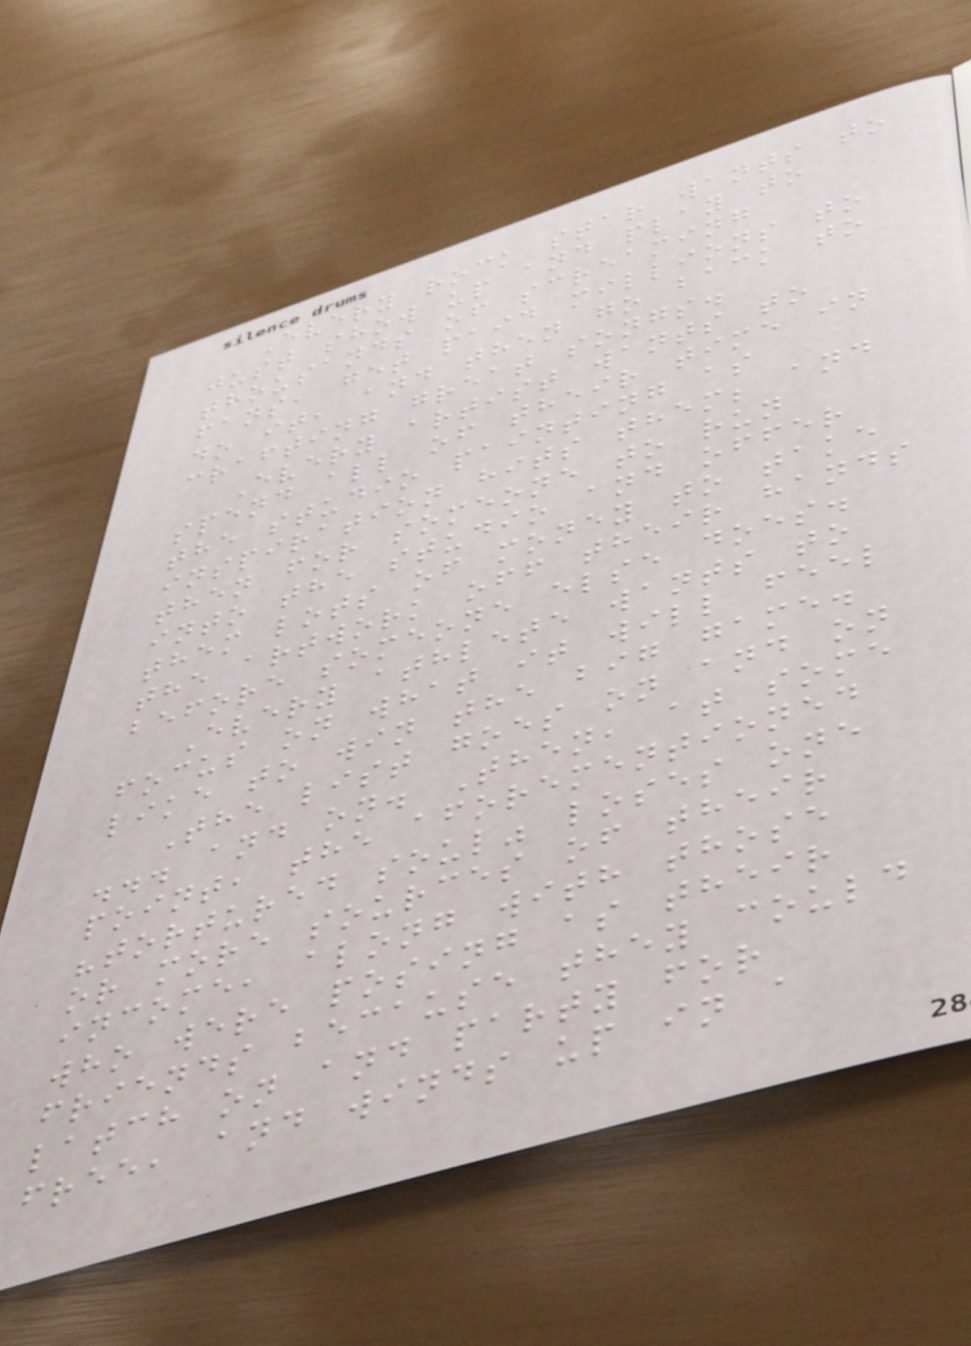Every rock star wants to
just show up and play to
thousands of screaming
fans, get paid millions to
do it, and then go back to
crafting great songs.
Every artist wants to
spend all of their time in
the studio painting as
inspiration hits them; and
then for someone to run
into the studio and offer
them lots of money to take
the artwork off their hands
before someone else does.
Every athlete wants to
focus on what it will feel
like to win the big game.
The list goes on and on
... and on. Then, at some
point, the aforementioned
"tortured soul" loses one
or more sources of their
income, along with those
who were posing as their
friends because they could
latch on and party for
free, and winds up in a
